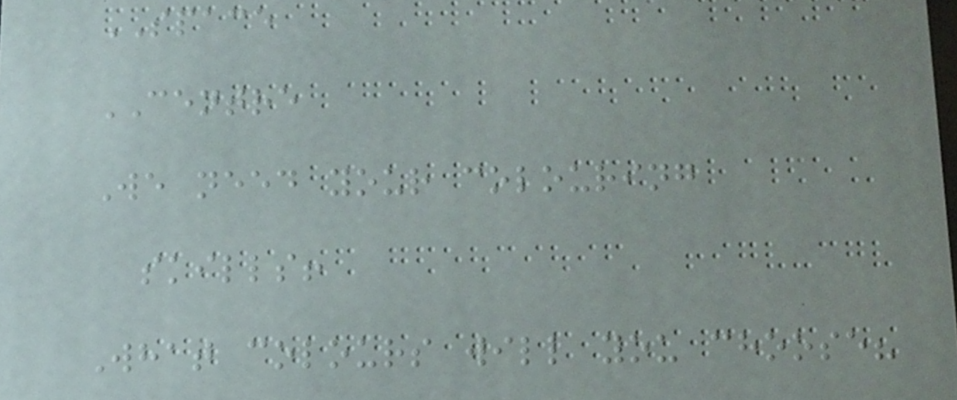SPACE
CENTRE
We need your colouring
skills!
What colours will you choose?
